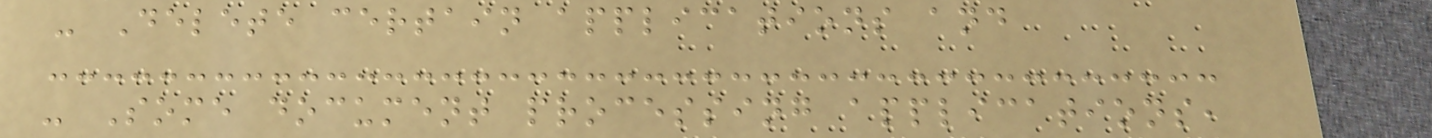- Delete certain applications and
- Some document processing applications,
